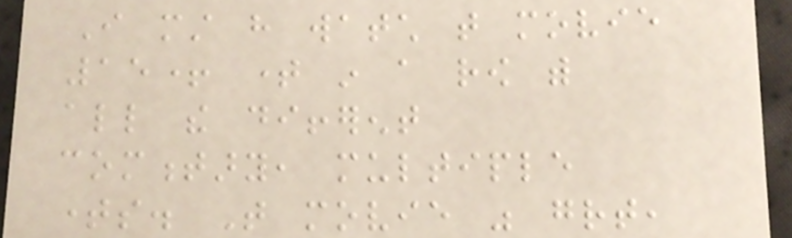I must have watch that movie
15+ time in a row with
all the different
commentary, multiple
times. That movie was great,
